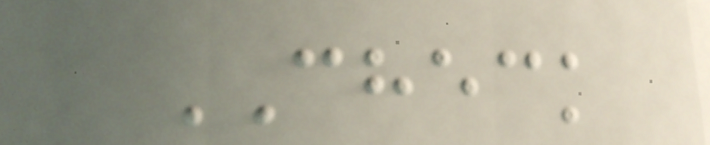CHECK
